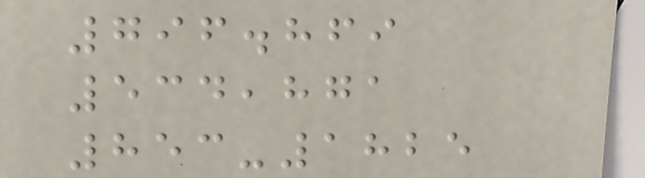796.869
534,871
853-1825
